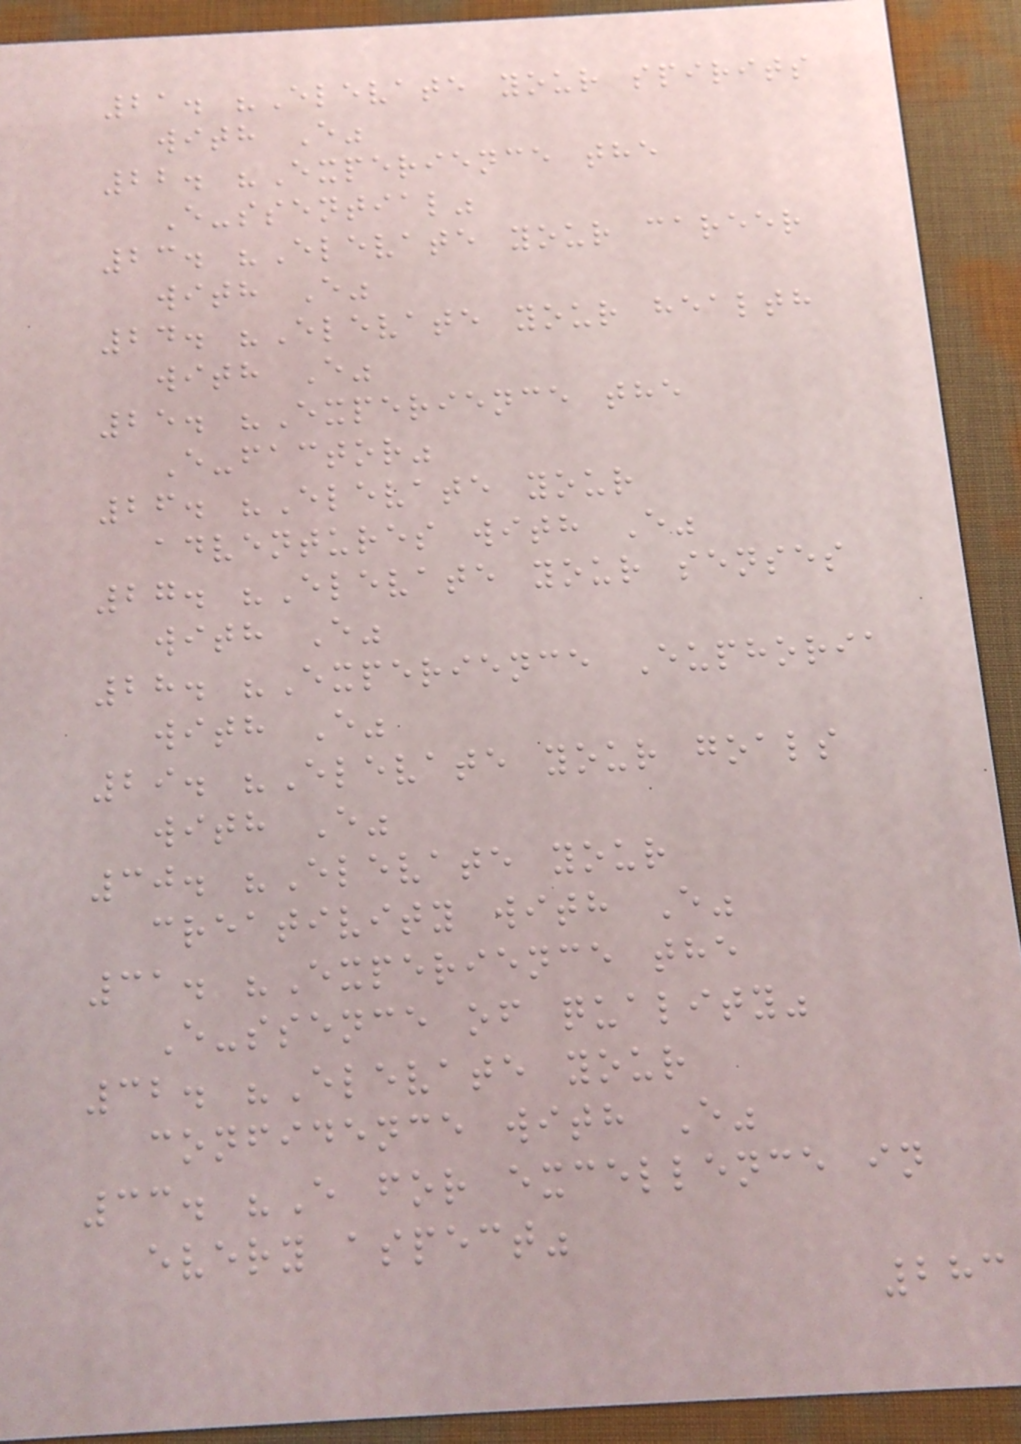21. "Elevate your spirits
with E"
22. "Experience the
E-ssential"
23. "Elevate your career
with E"
24. "Elevate your health
with E"
25. "Experience the
E-factor"
26. "Elevate your
adventures with E"
27. "Elevate your senses
with E"
28. "Experience Euphoria
with E"
29. "Elevate your goals
with E"
30. "Elevate your
creativity with E"
31. "Experience the
E-ssence of quality"
32. "Elevate your
confidence with E"
33. "E for excellence in
every aspect"
283
